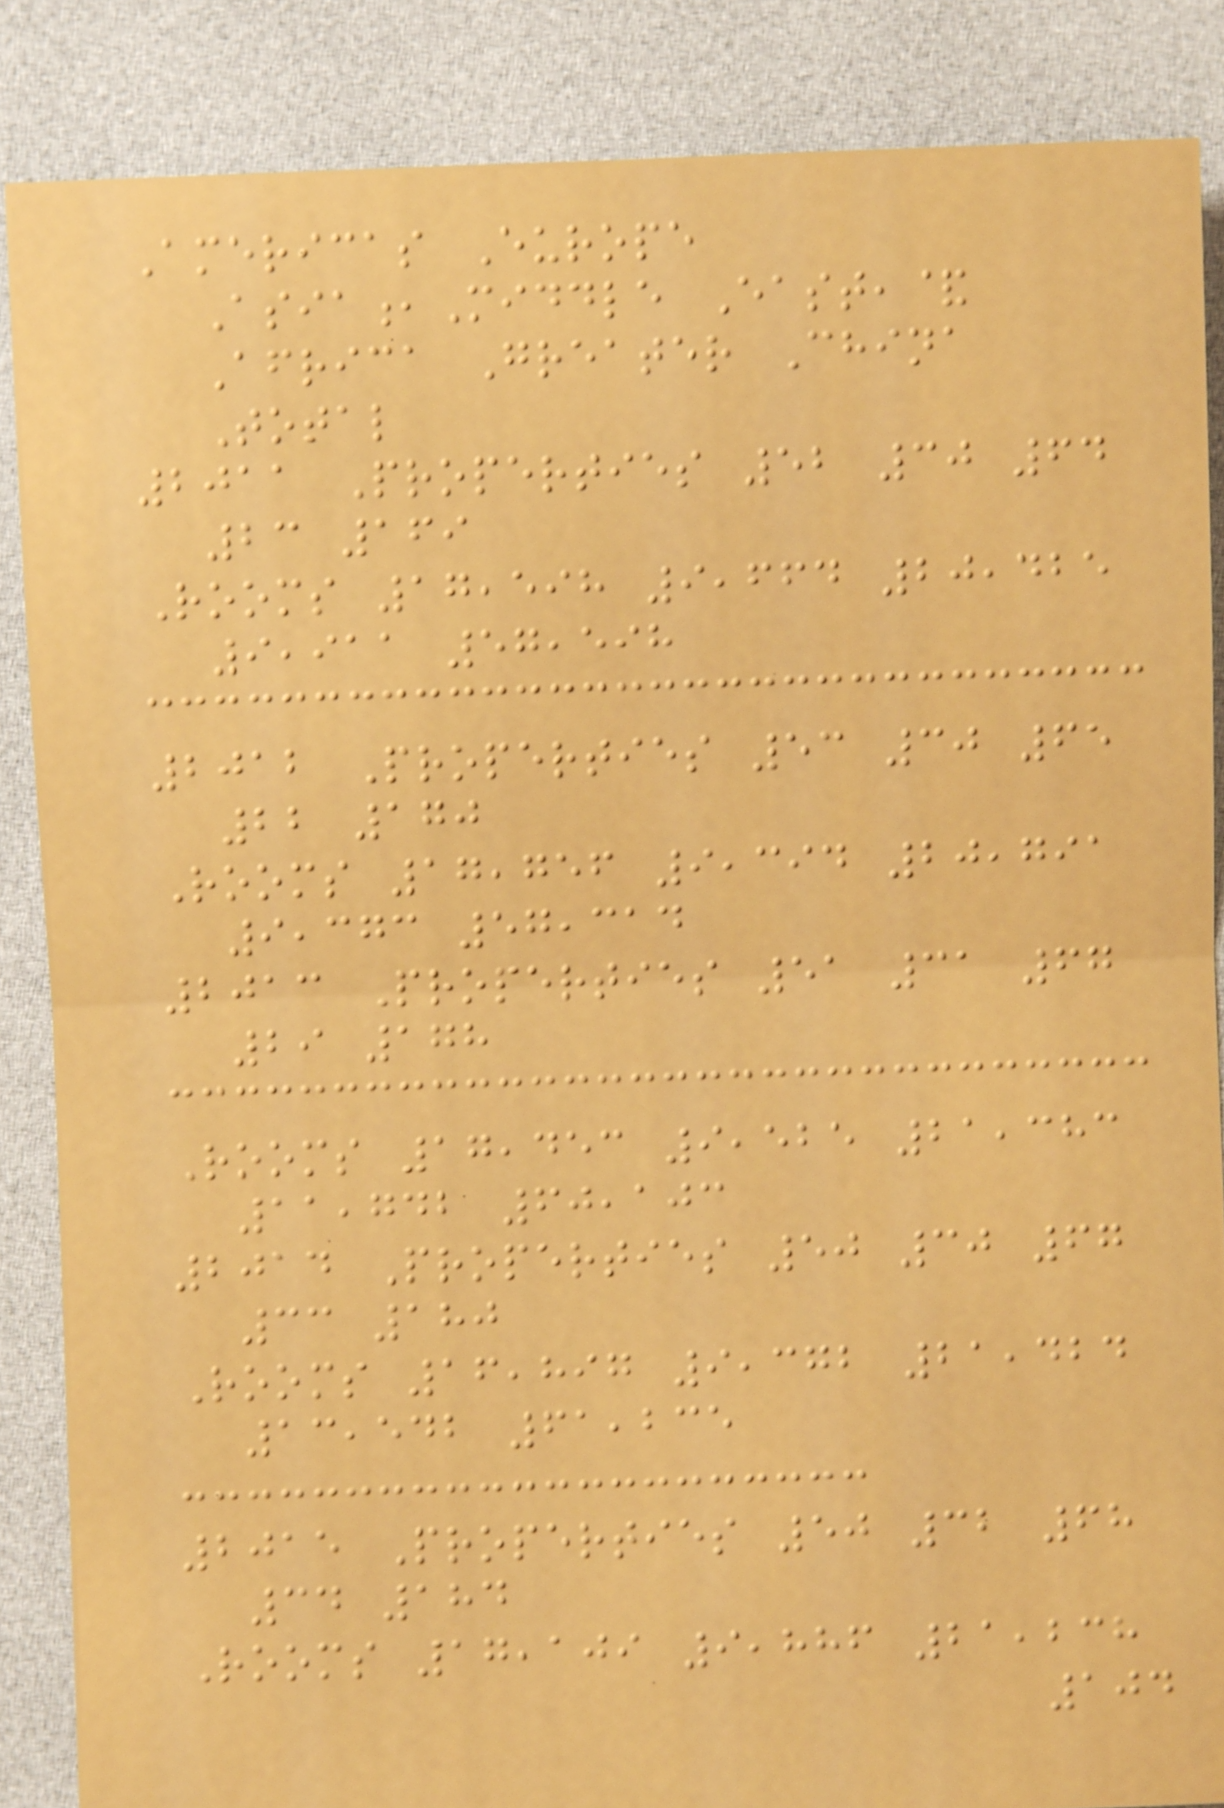Americas Europe
Asia,Middle East,&
Africa Greater China
Total
2011 Properties 52 30 64
23 169
Rooms 17,598 9,664 20,425
9,911 57,598
2012 Properties 53 30 65
22 170
Rooms 17,756 9,394 20,791
9,373 57,314
2013 Properties 51 31 67
29 178
Rooms 17,453 9,525 21,383
11,742 60,103
2014 Properties 50 30 67
33 180
Rooms 16,897 9,372 21,424
13,542 61,235
2015 Properties 50 32 68
34 184
Rooms 17,109 9,886 21,238
104
